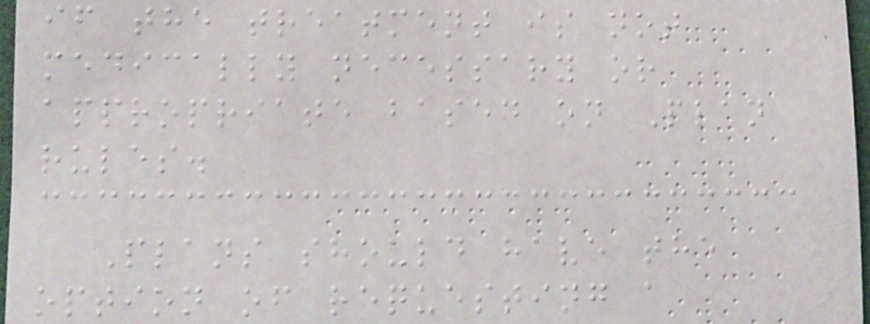if the treatment is not
medically necessary or
appropriate based on Plan
rules.
Plans should have the
option of requesting a
